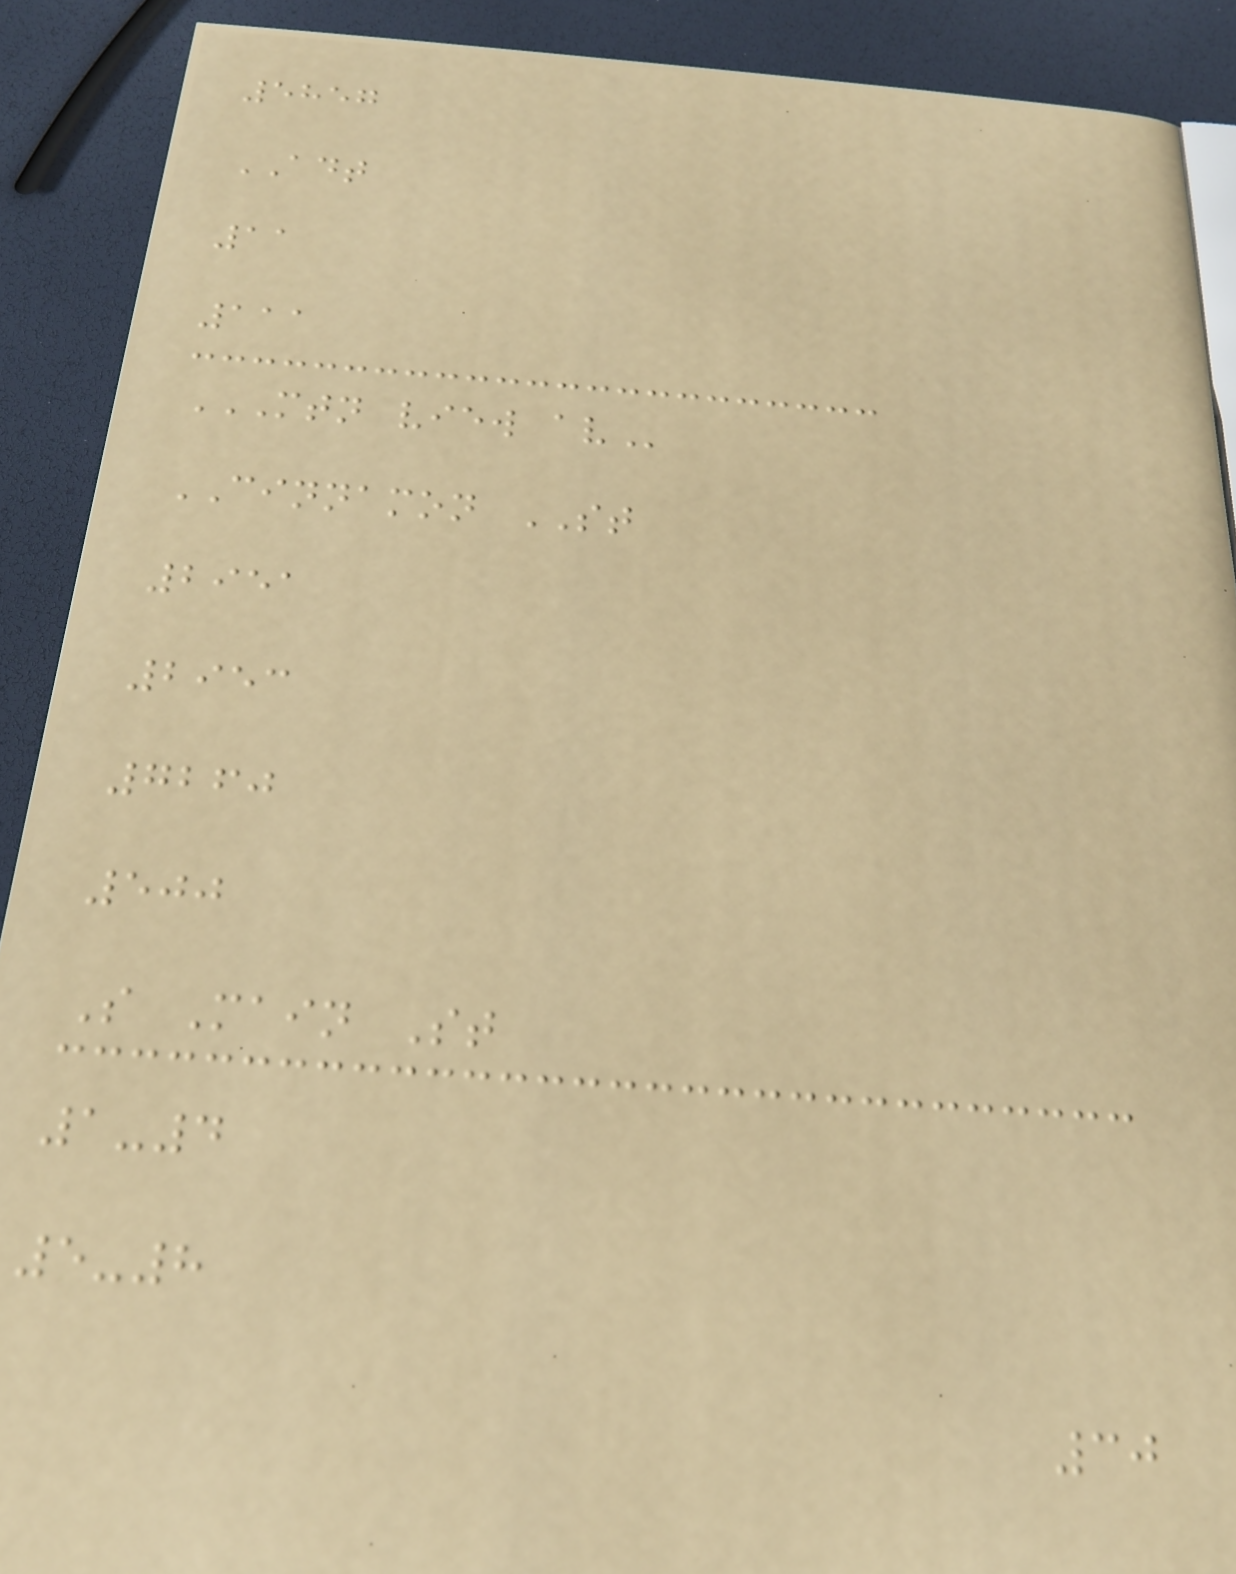5857
ADT
11
111
MTN VIEW AV
CINNAMON ST
2951
2953
7260
500
S Main St
1-4
5-8
30
